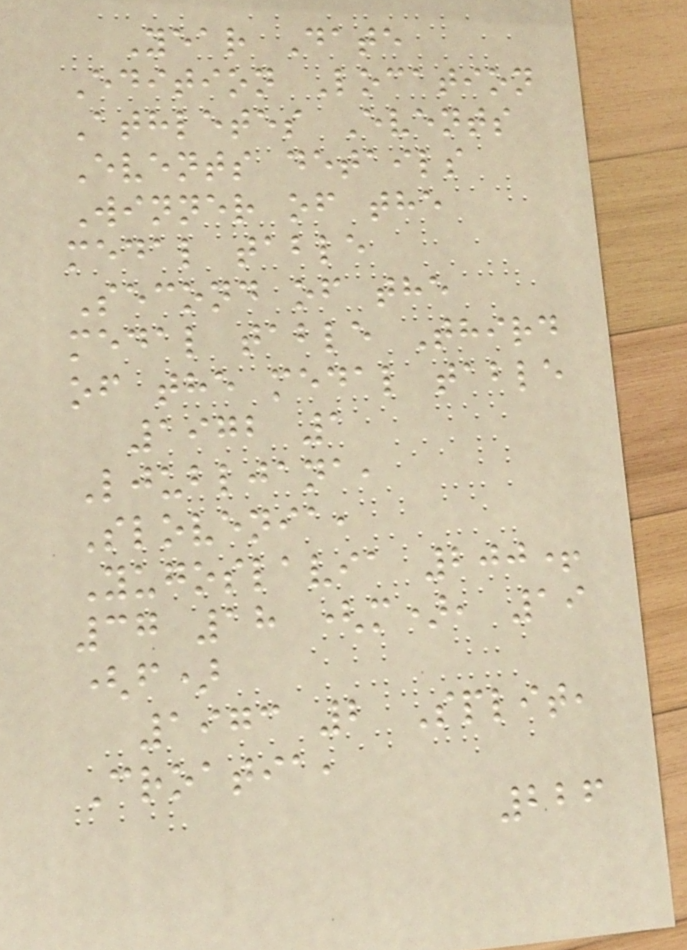Year Date
Edition Location
Athletes Events
Events details
Winner of the
medal table
Second of the
medal table Third
of the medal table
1972 1
Ljubljana,
Slovenia,
Yugoslavia 200+
37 18 (m), 19
(f)
1973 2 Split,
Croatia,
226
